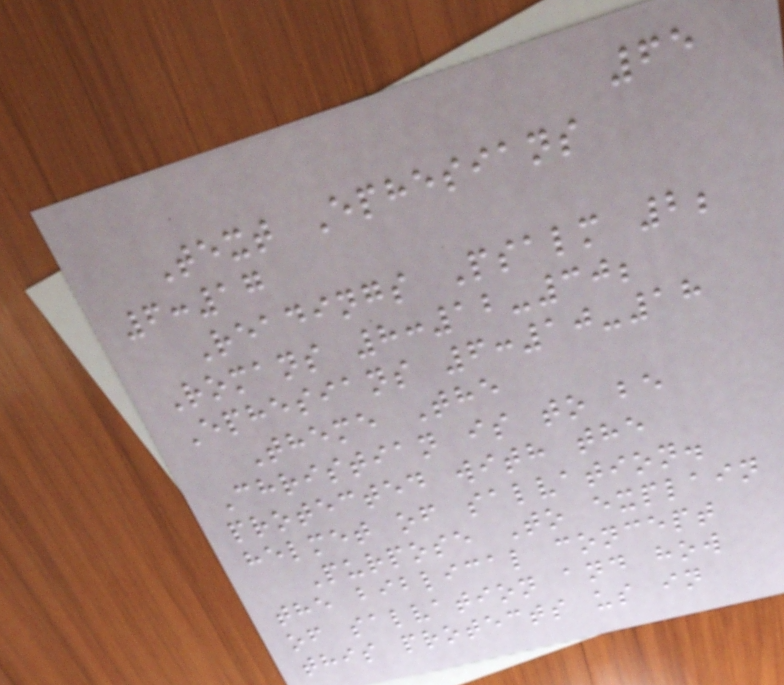65
Text Ephesians
6:17
Readings Psalm 2;
Romans 8:12-30;
Ephesians 6:10-18
Theme The
Christian is to be
protected with the
helmet of salvation.
Purpose To explain
the biblical concept
of salvation and how
this protects us in
